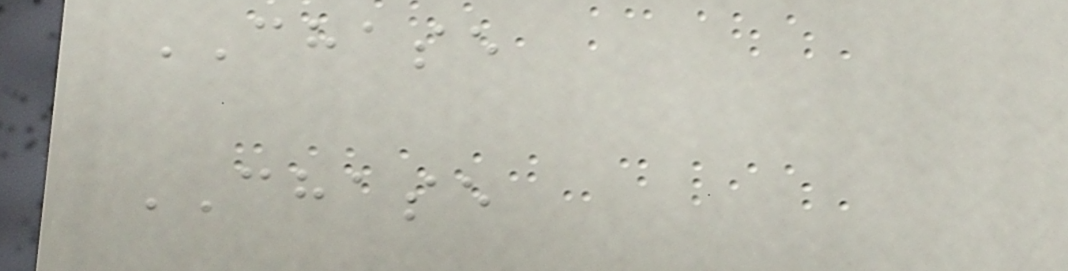CHASE
CHASE
